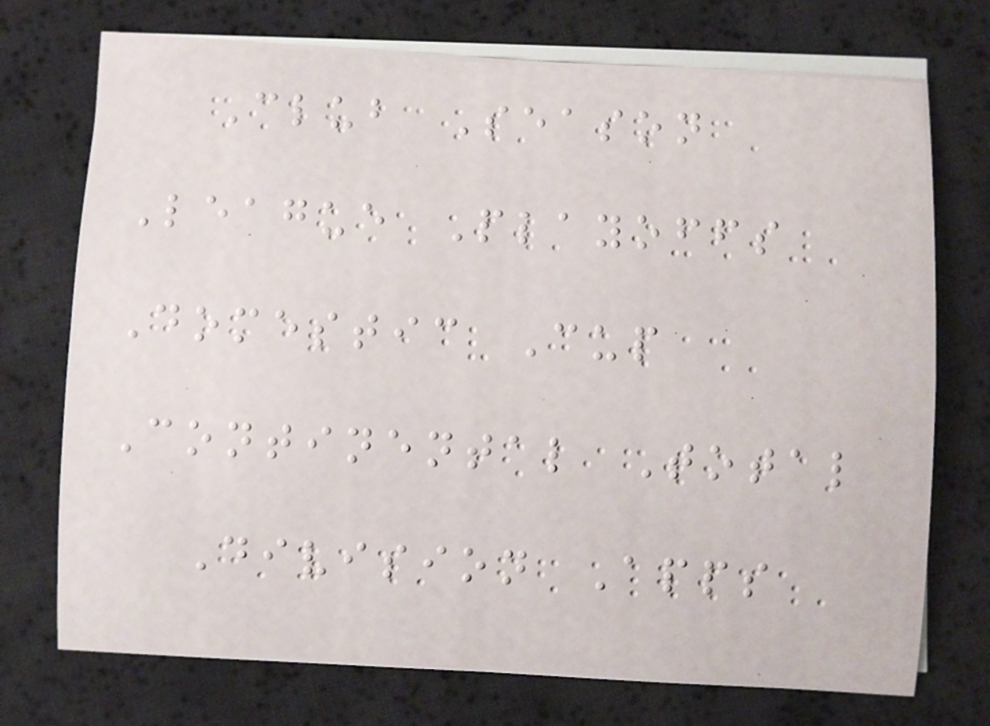Club Season
League Playoffs
Domestic Cup
Continental Total
Division Apps
